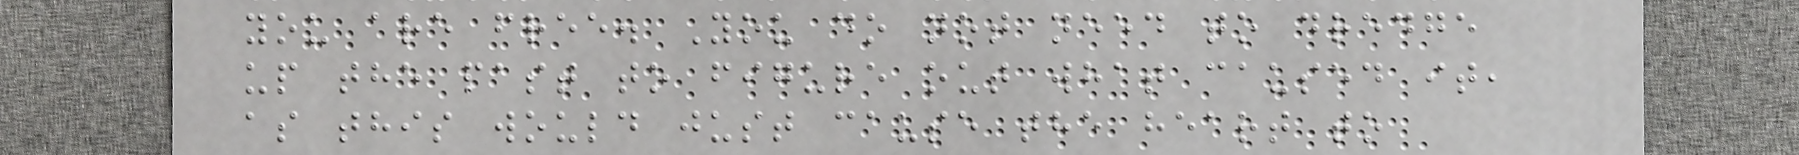you are free. You do not need to dredge
up the past to figure out what caused it,
as this would just cause the heart to
